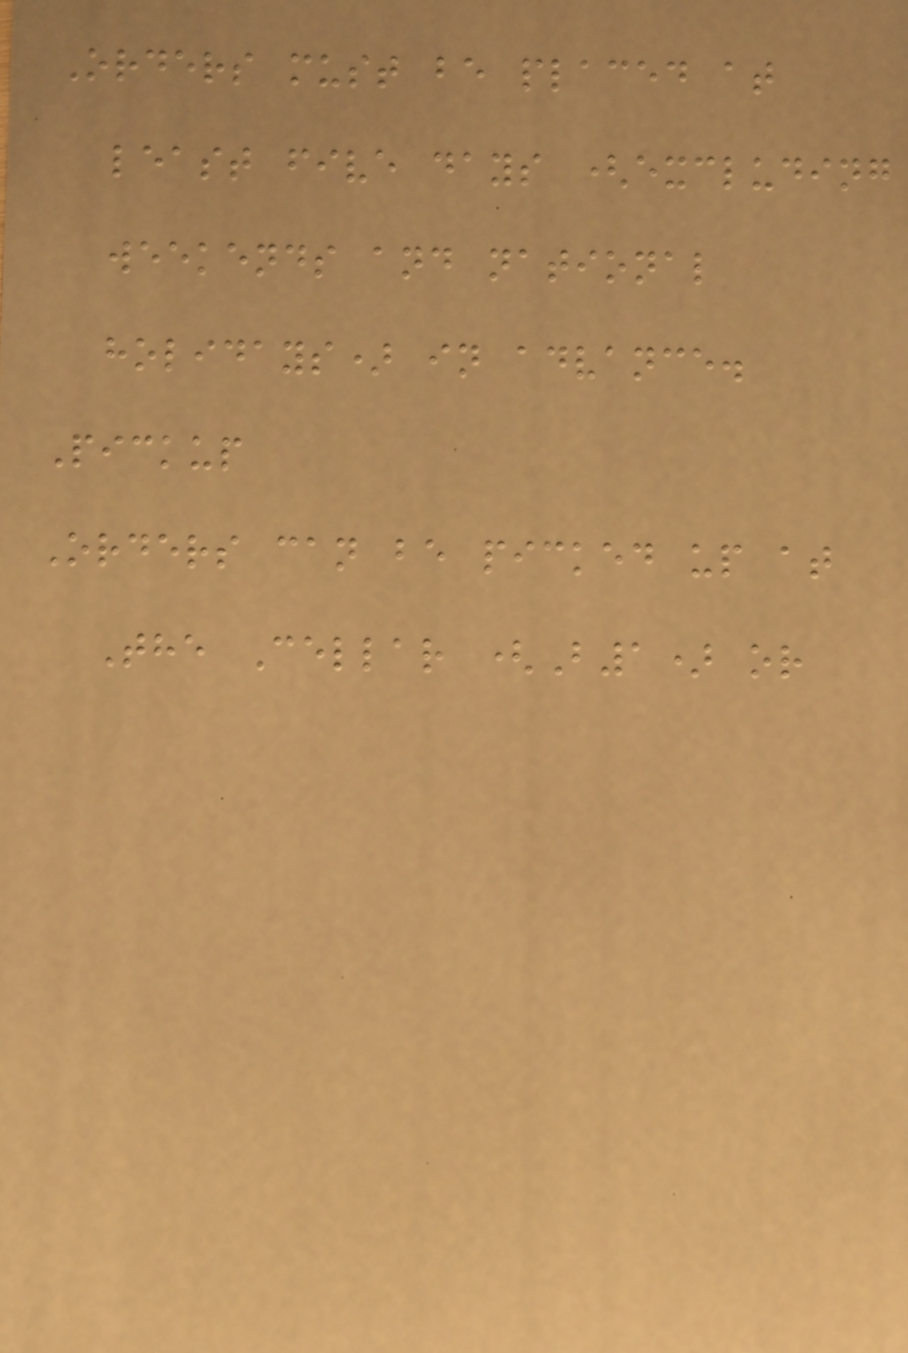Orders must be placed at
least five days (excluding
weekends and national
holidays) in advance.
Pickup
Orders can be picked up at
The Cellar (B1) or
